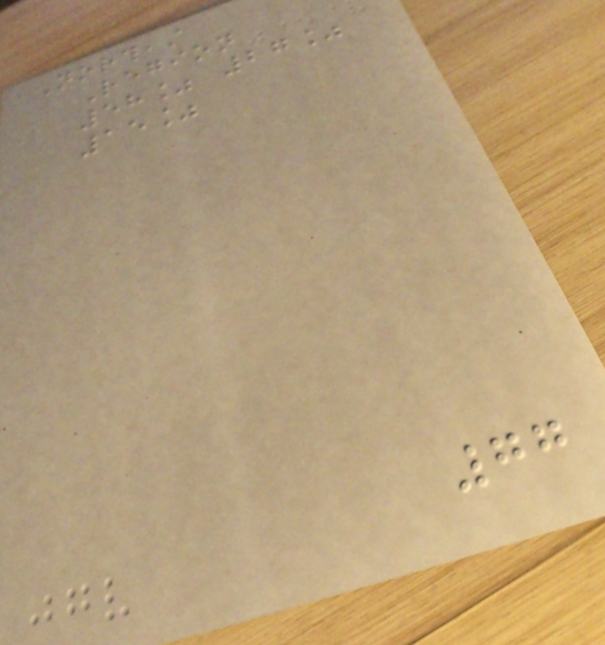Northeast
Region
58% 27%
15%
77
